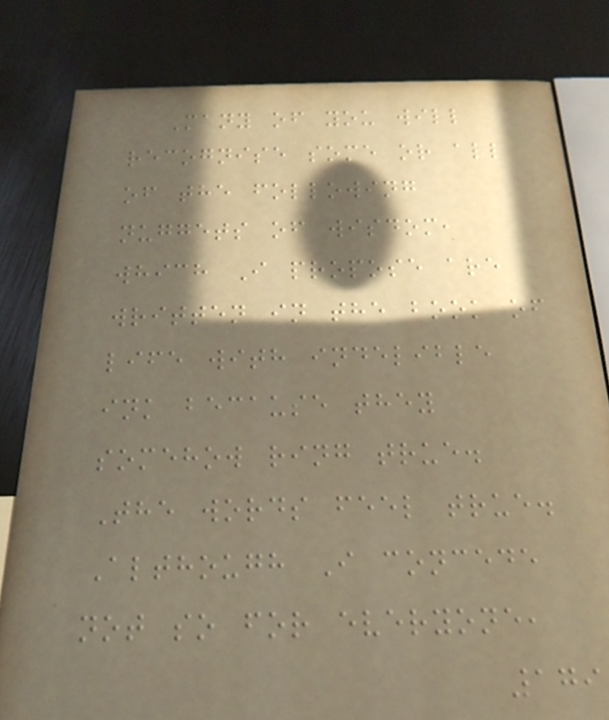Many of you will
recognise some or all
of the following
nuggets of wisdom,
which I propose are
written in the book of
life with indelible
ink because they
somehow ring true.
The words feel true.
Although I concede
not so for everyone,
179
